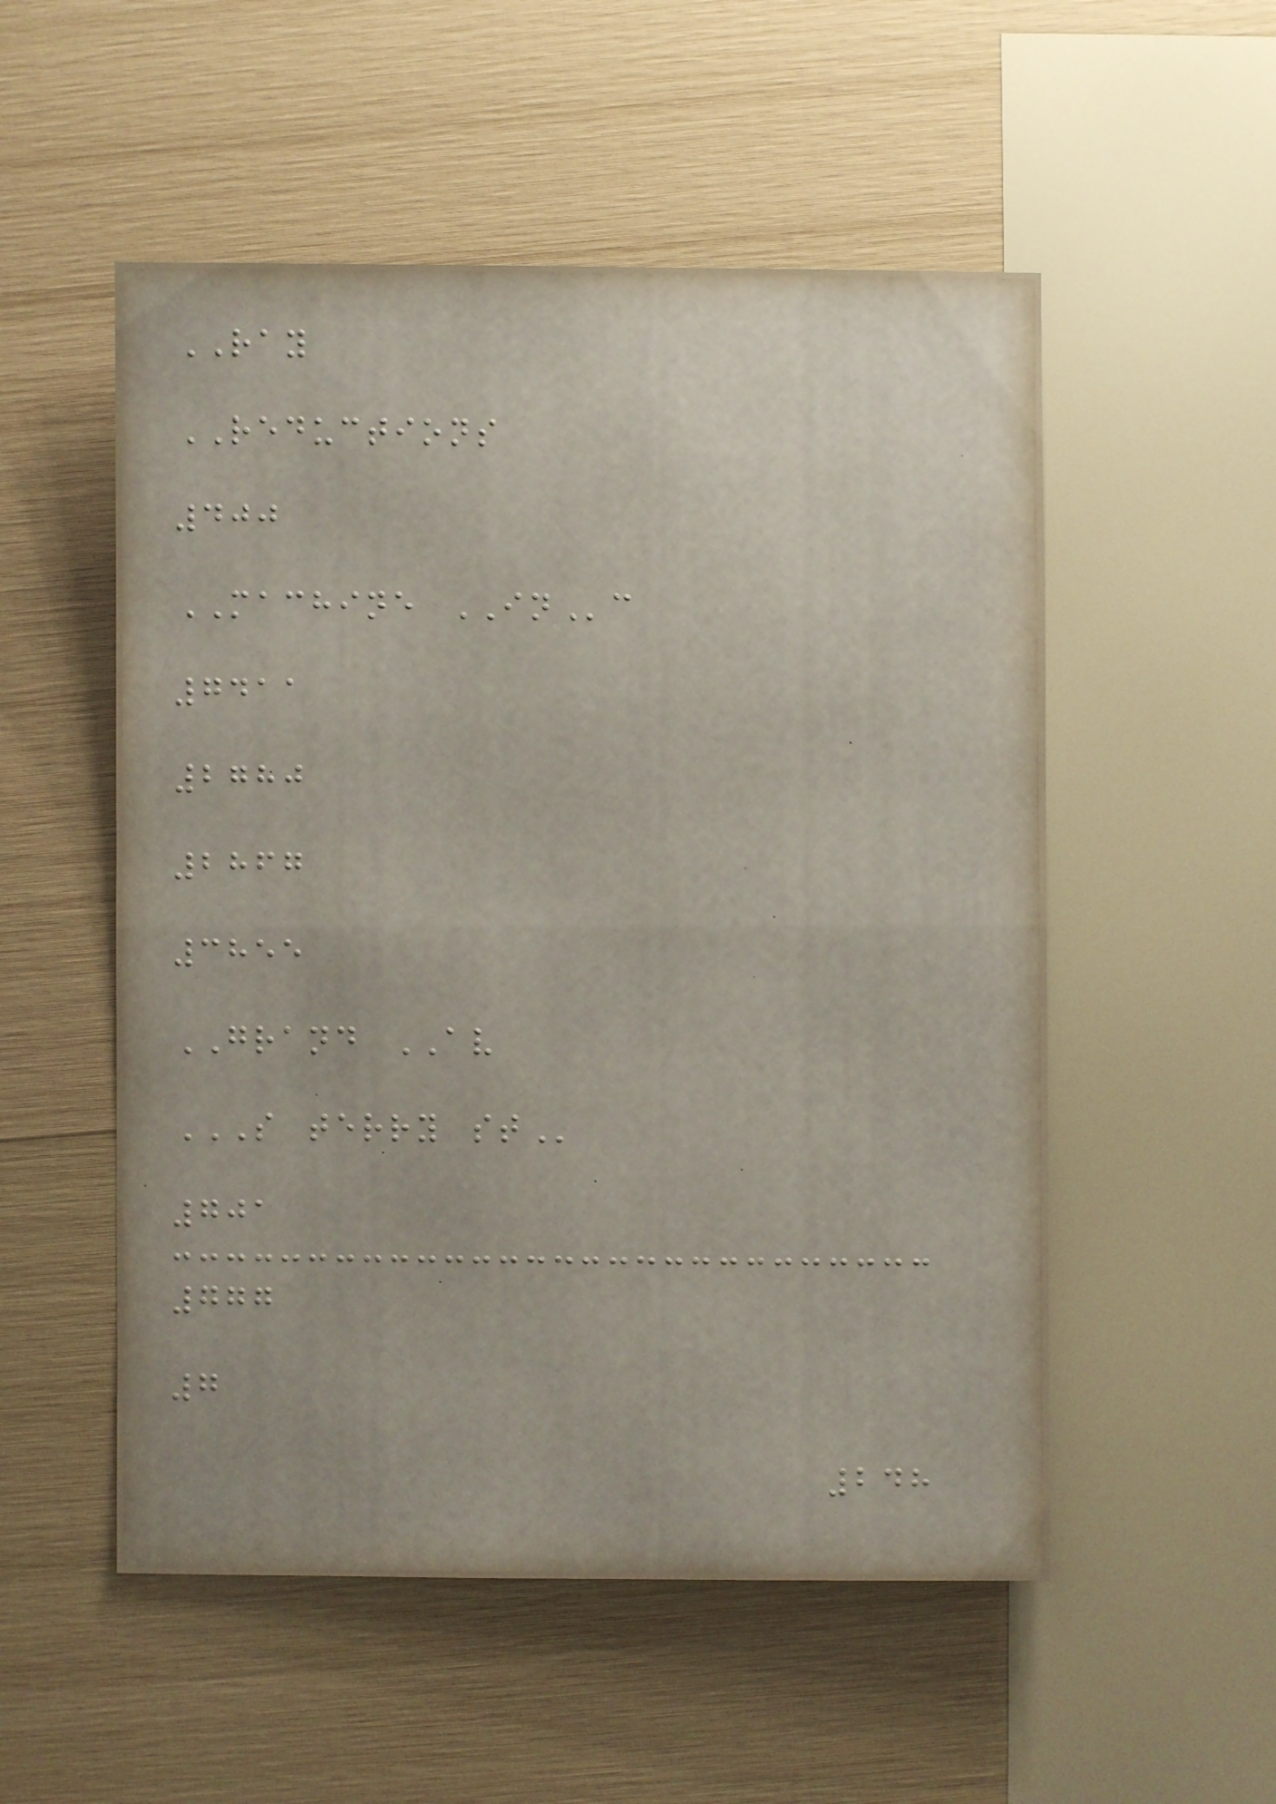RAY
REDUCTIONS
400
MACHINE INc
7411
2780
2867
3855
GRAND AV
S TERRY ST
701
777
7
248
